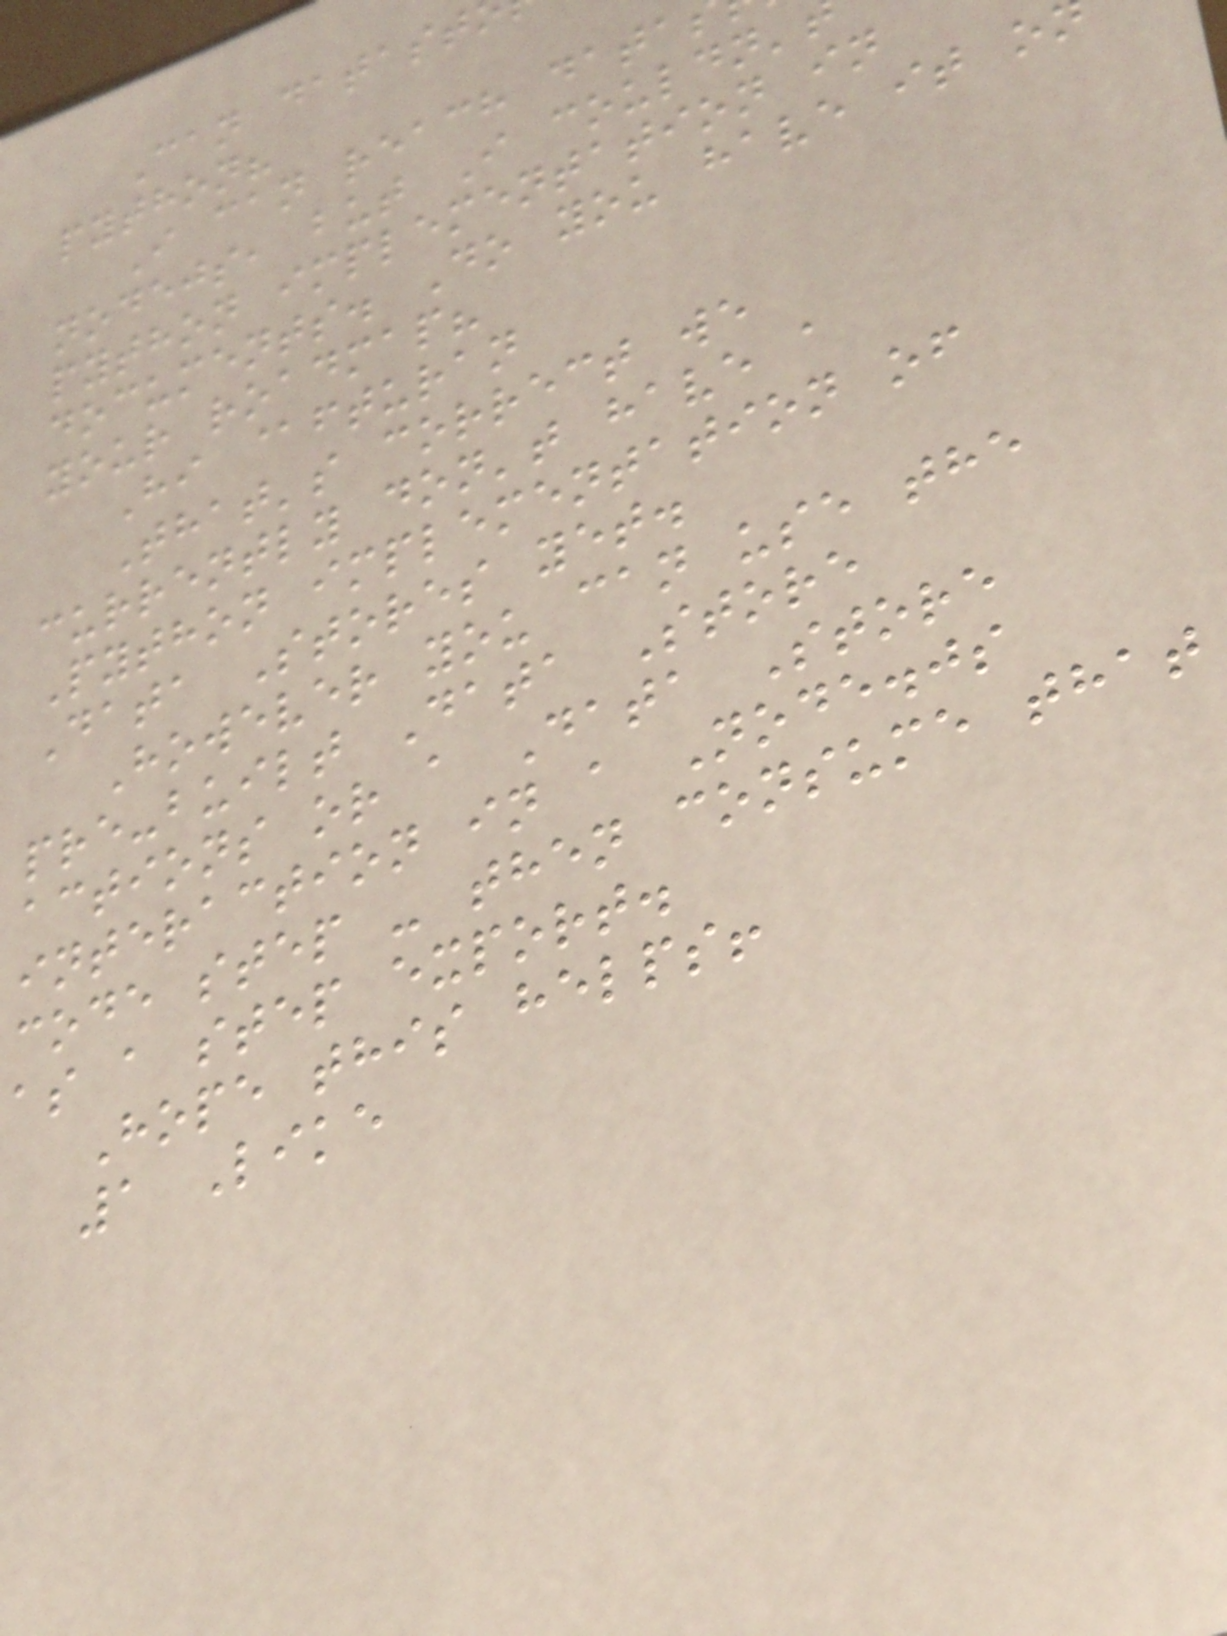Can datast
python?
I can reach data
nodejs, but I couldn'
python implementation in
documents. Do you have it o
your roadmap?
Hi @fturan
That's correct we
currently don't have a
Python implementation of
Data Stores yet.
However you can use the
pre-built Data Store
actions or a Data Store
interaction in a Node.js
code step - then consume that
as a step export.
Hope this helps!
1 Like
